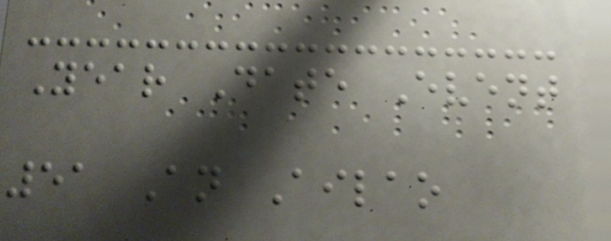Year Date Event
51 An Ailao
